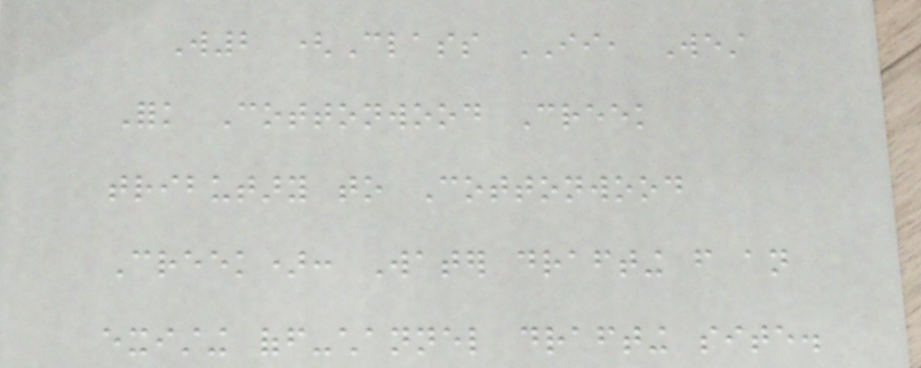W2 (Class II, West
Fork Cottonwood Creek
tributary to Cottonwood
Creek): Water drafting from an
existing off-channel drafting site.
